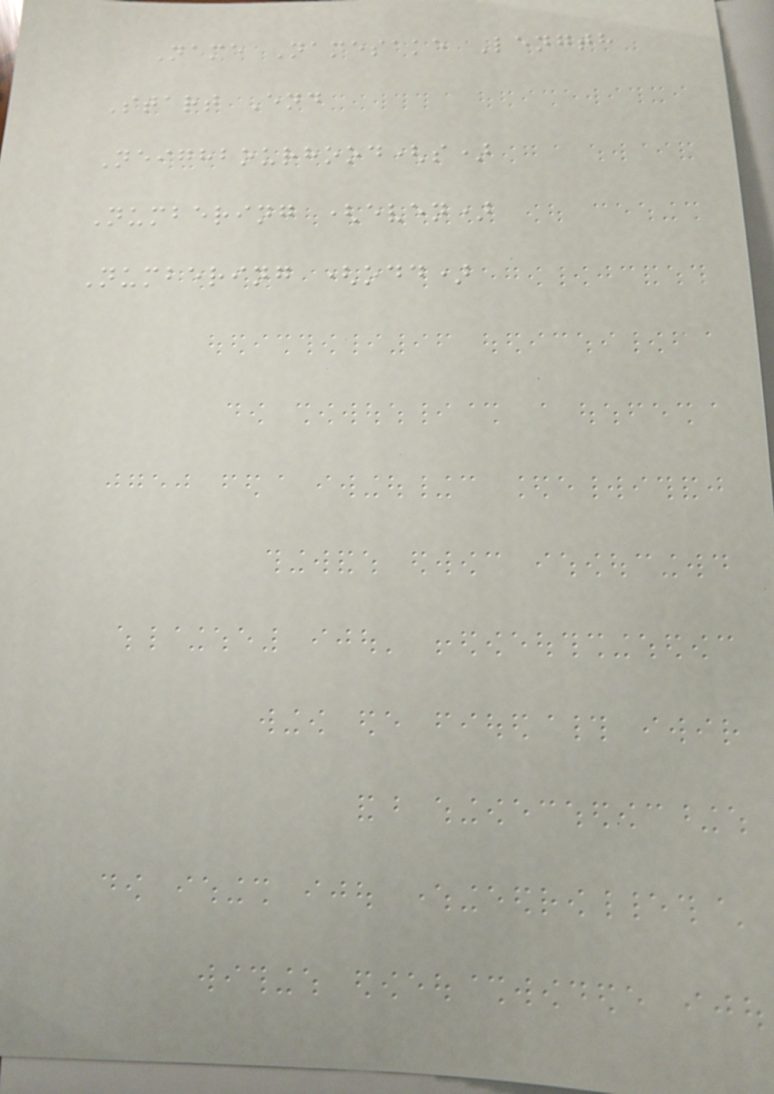Name Namesake Length
Start End
Neighbourhood(s)
Numbering (even)
Numbering (odd)
